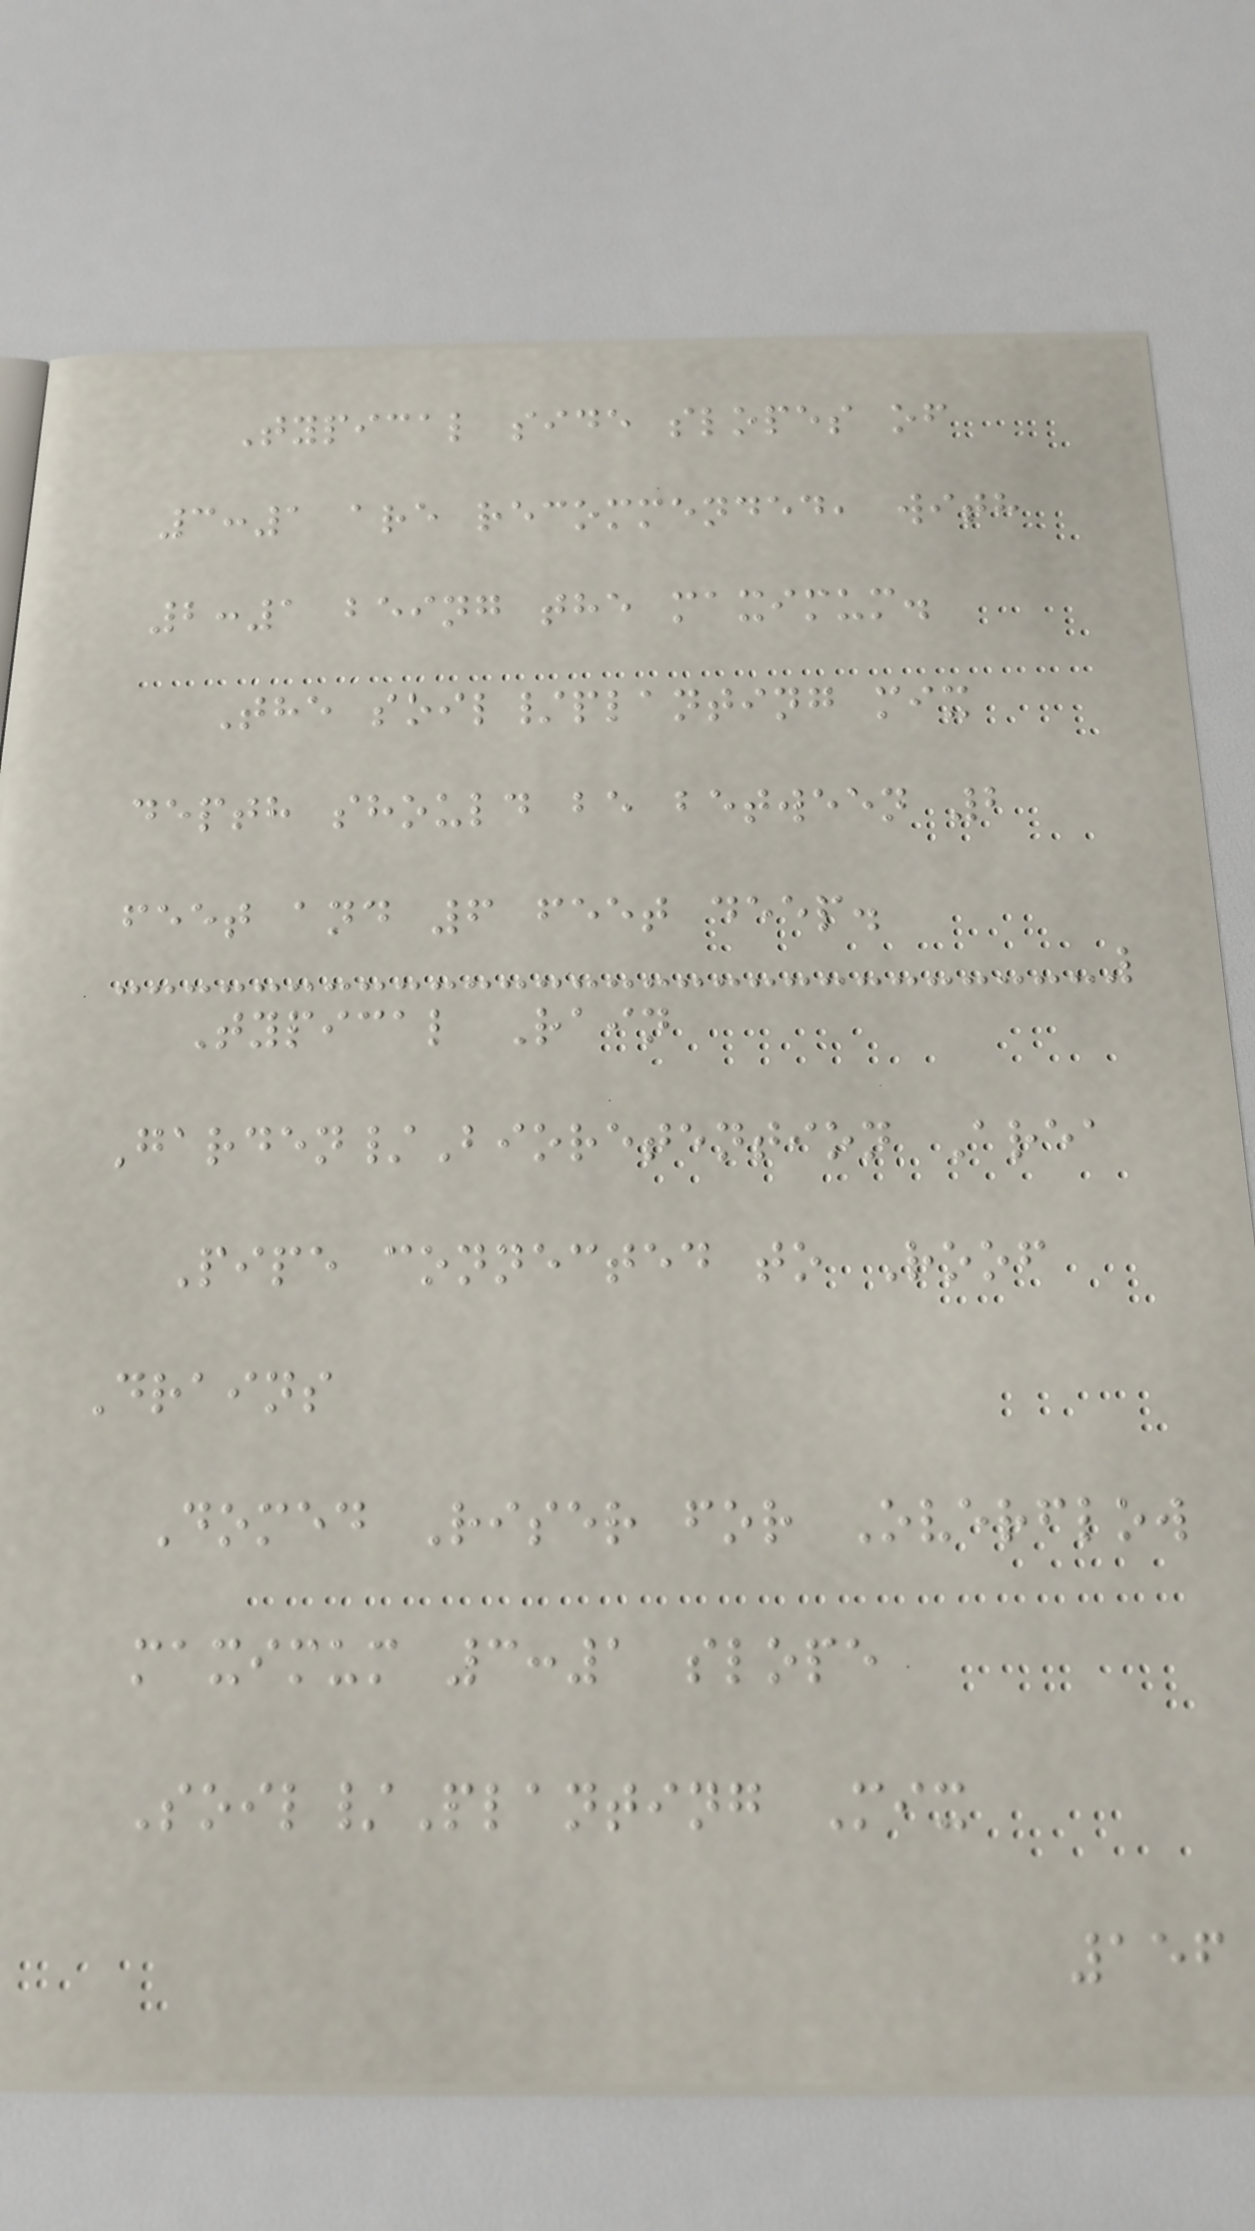Typical side slopes of
3:1 are recommended, with
2:1 being the maximum.
The soil/planting mix
depth should be between 2
feet and 6 feet deep.
Typical Rain
Garden/Bioretention Area
Pipe connected to Roof
Drains
Domed Riser for Overflow
maximum 3:1 slope
Soil/Planting Mix
156
